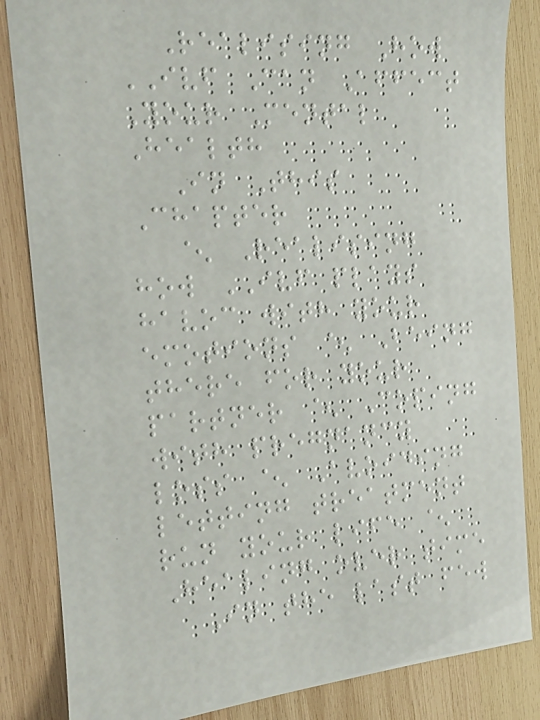Realising How
IVF Can Affect
Your Mental
Health
In This
Chapter
^ Realising
how IVF plays
havoc with your
emotions ^ Being
there for your
partner ^ Coping
with pregnancy
loss ^ Avoiding
letting treatment
run your life ^
Healing over time
In the last few
